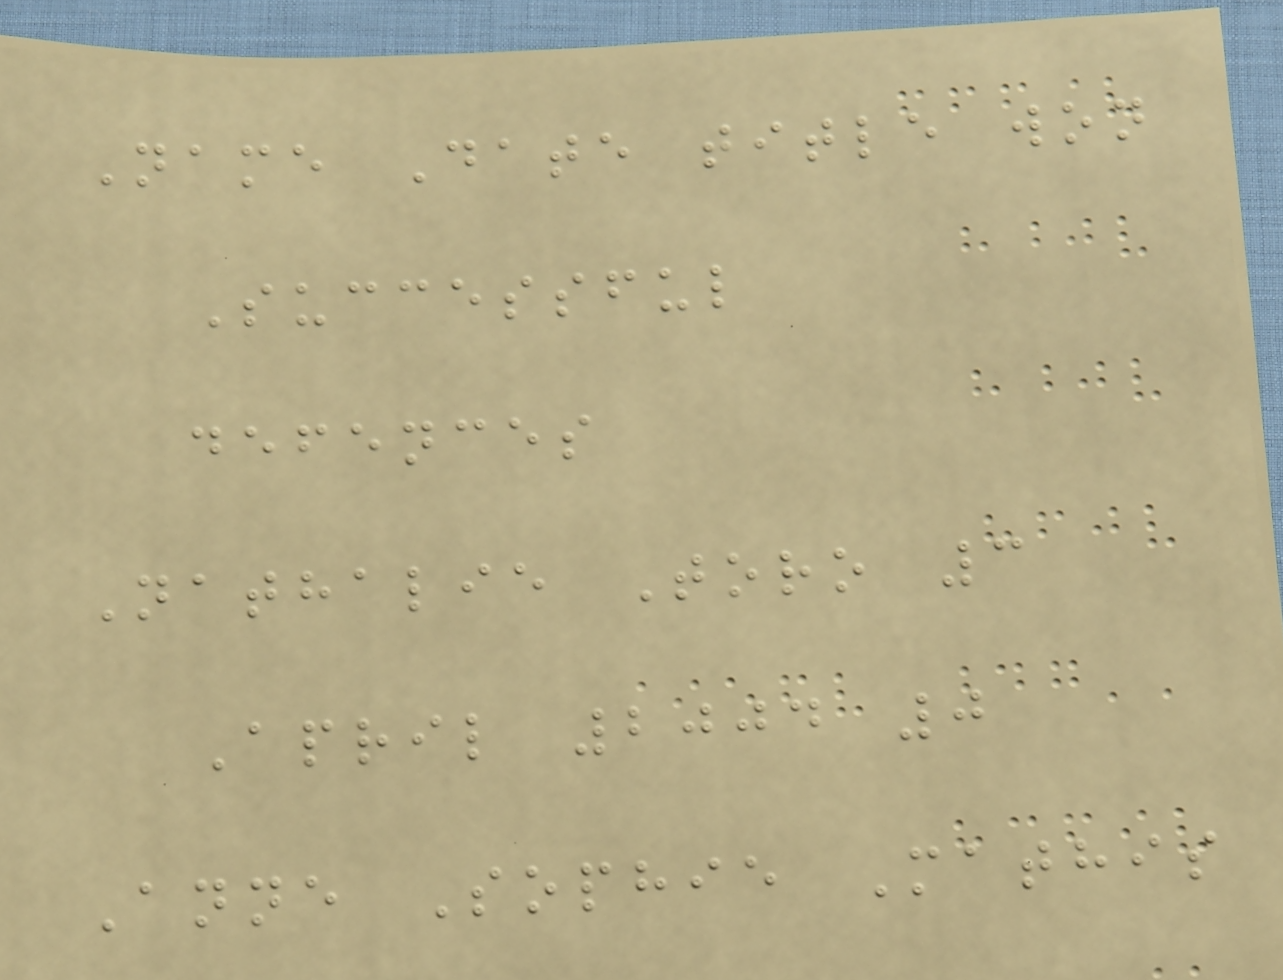Name Date title won
Successful
defences
Nathalie Toro 3
April 2004 0
Anne Sophie Mathis
